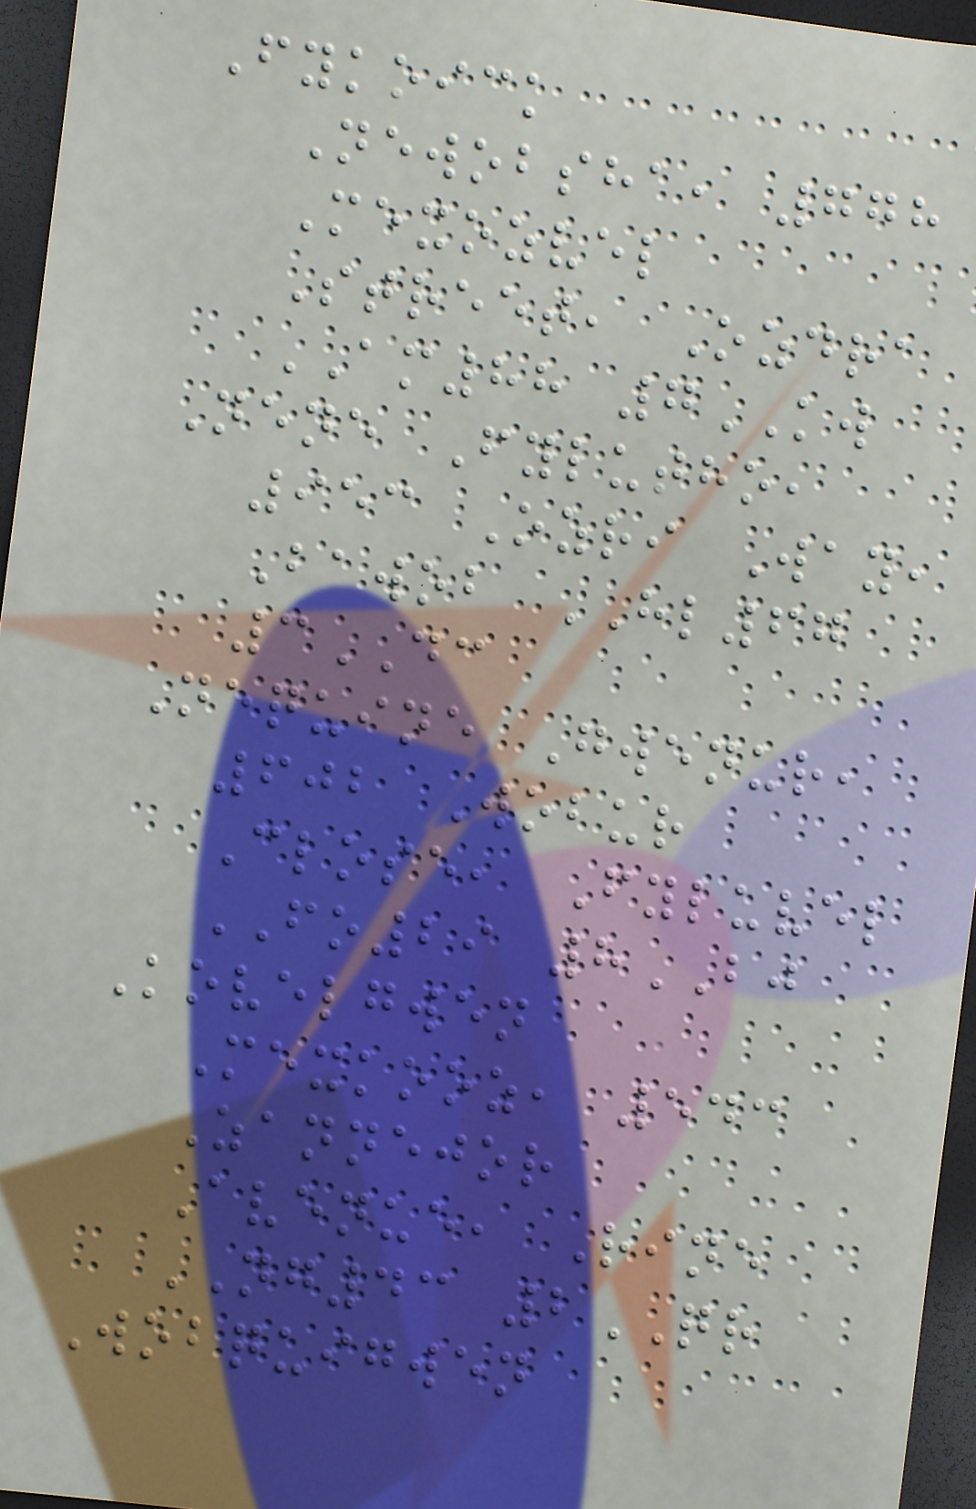Fykoick
Newobsha, 778
Mexozvel
Street, Ozdra
AM88 7KW
Nene Fylutho,
953 Ozri Way,
Bawob HL67
3DC
Nequine Gwenur,
602 Wobur
Close, Fyluvel
FO29 8BJ
Kovelgwen
Mexkooz, 543
Zannejor
Avenue, Rine
NG43 2QR
Wobquigwen
